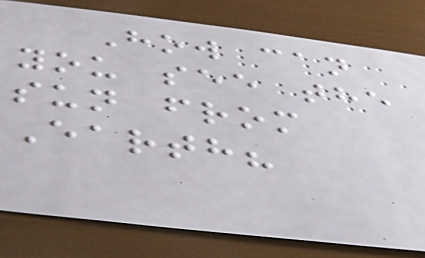How can
you see the
sun from
Earth?
